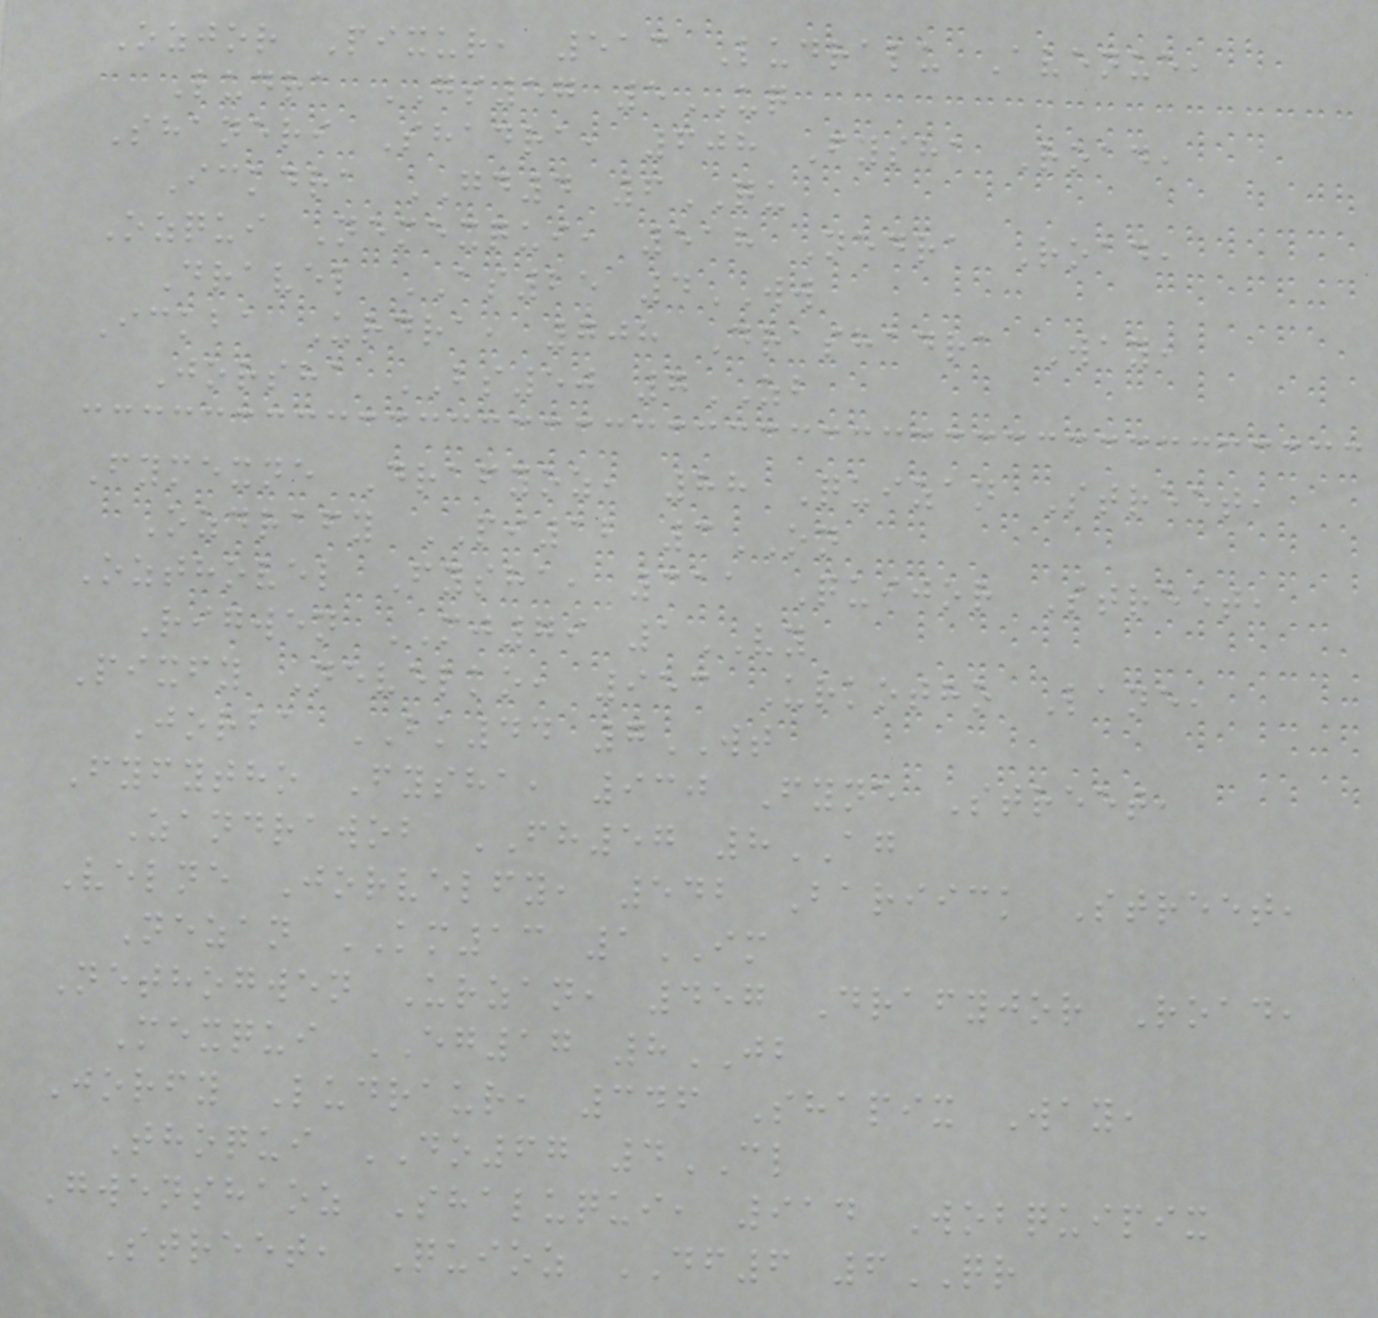Ozjor Pixur, 513 Ludralu Avenue,
Ludra GS57 5UQ
Shaneri Shadra, 608 Fysha Road,
Ickdra GD4 6QU
Ozqui Nemexqui, 518 Nedra Road,
Dravel AS25 4WW
Ickba Urdra, 708 Drashadra Way,
Jorsha BS50 7ZB
Fymexne Drafyoz, 88 Quizan Street,
Ozdrafy PI12 3ON
Ozthovel Fysha, 311 Quijor Street,
Rigwen MJ79 1VY
Pixfy Nevelko, 953 Urkotho Lane,
Jorba BK44 7WT
Fyfytho Fysha, 930 Fyne Street,
Zandrawob FH57 8AG
Velne Jorvelfy, 542 Bariick Street,
Nezan KM13 1IM
Nethogwen Urzan, 457 Drafyjor Road,
Mexqui EG17 8JB
Jorfy Ludraur, 346 Shapix Way,
Thoqui DO67 4CL
Gwenshaoz Shaluqui, 914 Wobquipix
Street, Quioz DF6 6QR
